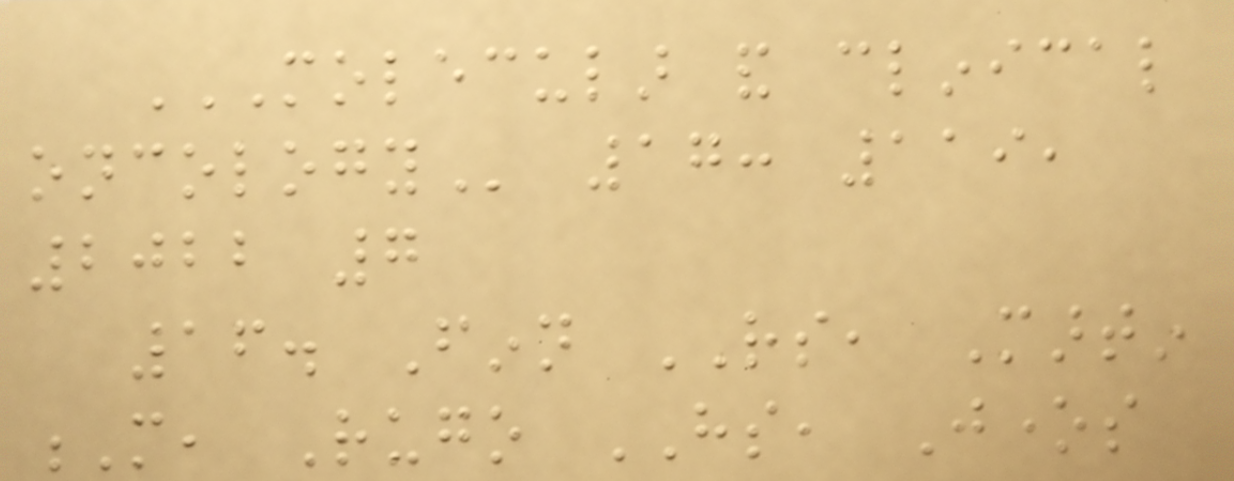MOLECULAR AND CLINICAL
ONCOLOGY 17: 119,
2022 7
16. Finn RS, Martin
M, Rugo HS, Jones
